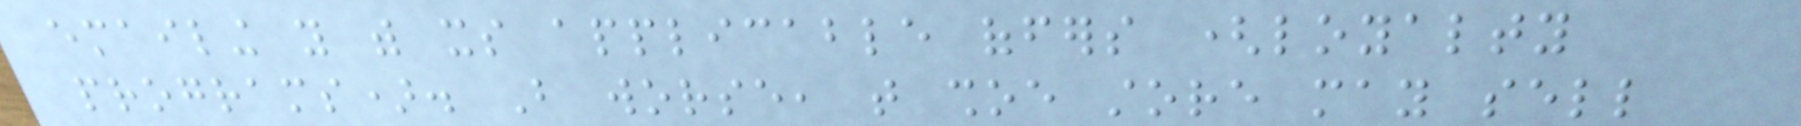emailing you with its applicable offers (loyalty
programs). But worse, that shoe store may sell
